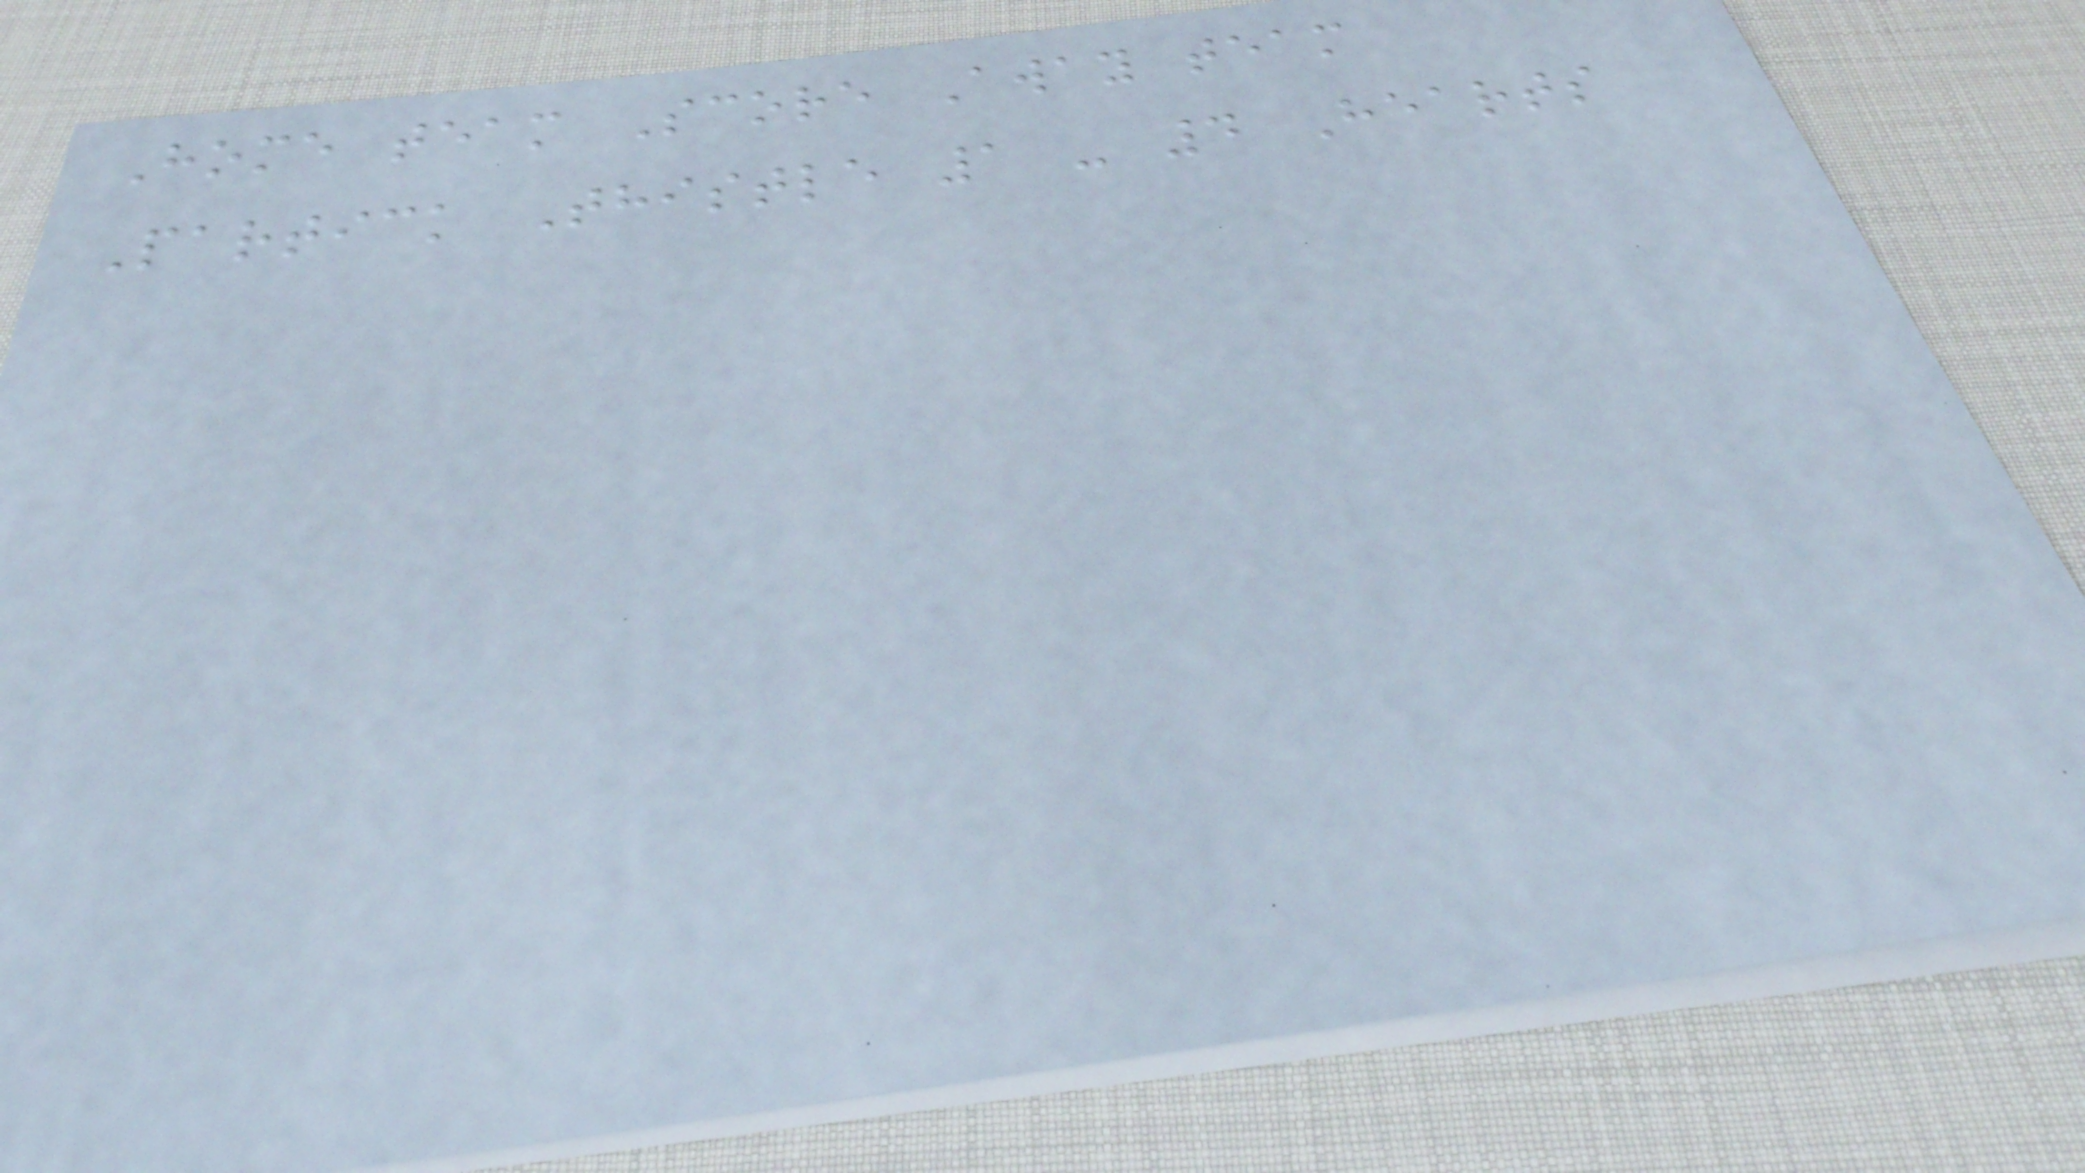Home team Score Away team
Partick Thistle 1 - 4 Hearts
